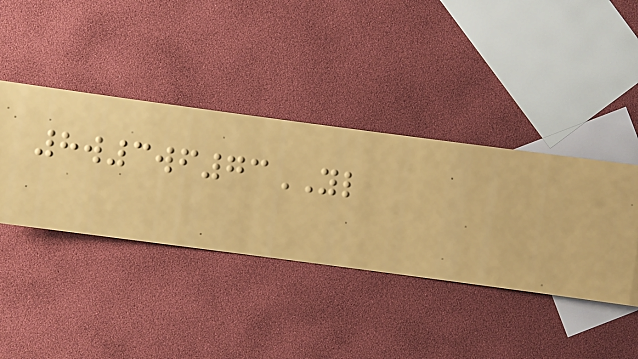8w3wf73YL
